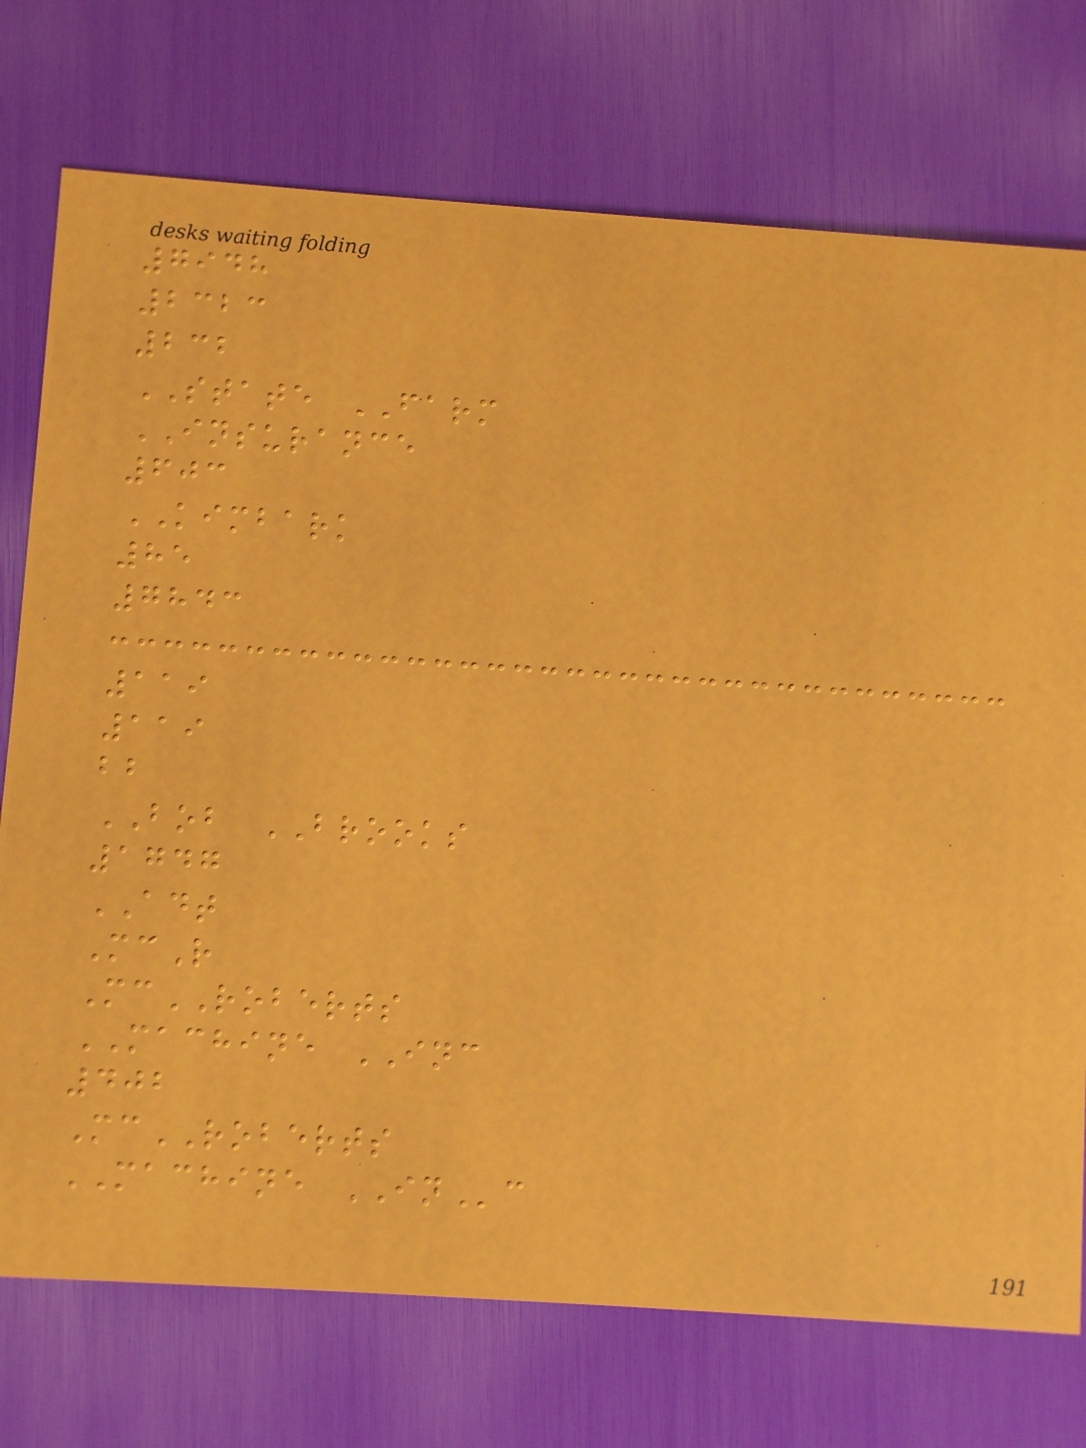7948
2323
232
STATE FARM
INSURANCE
603
KIMBARK
85
7843
119
119
bb
BOB BROOKS
1747
ADT
McR
McROBERTS
MACHINE INC
402
McROBERTS
MACHINE INc
